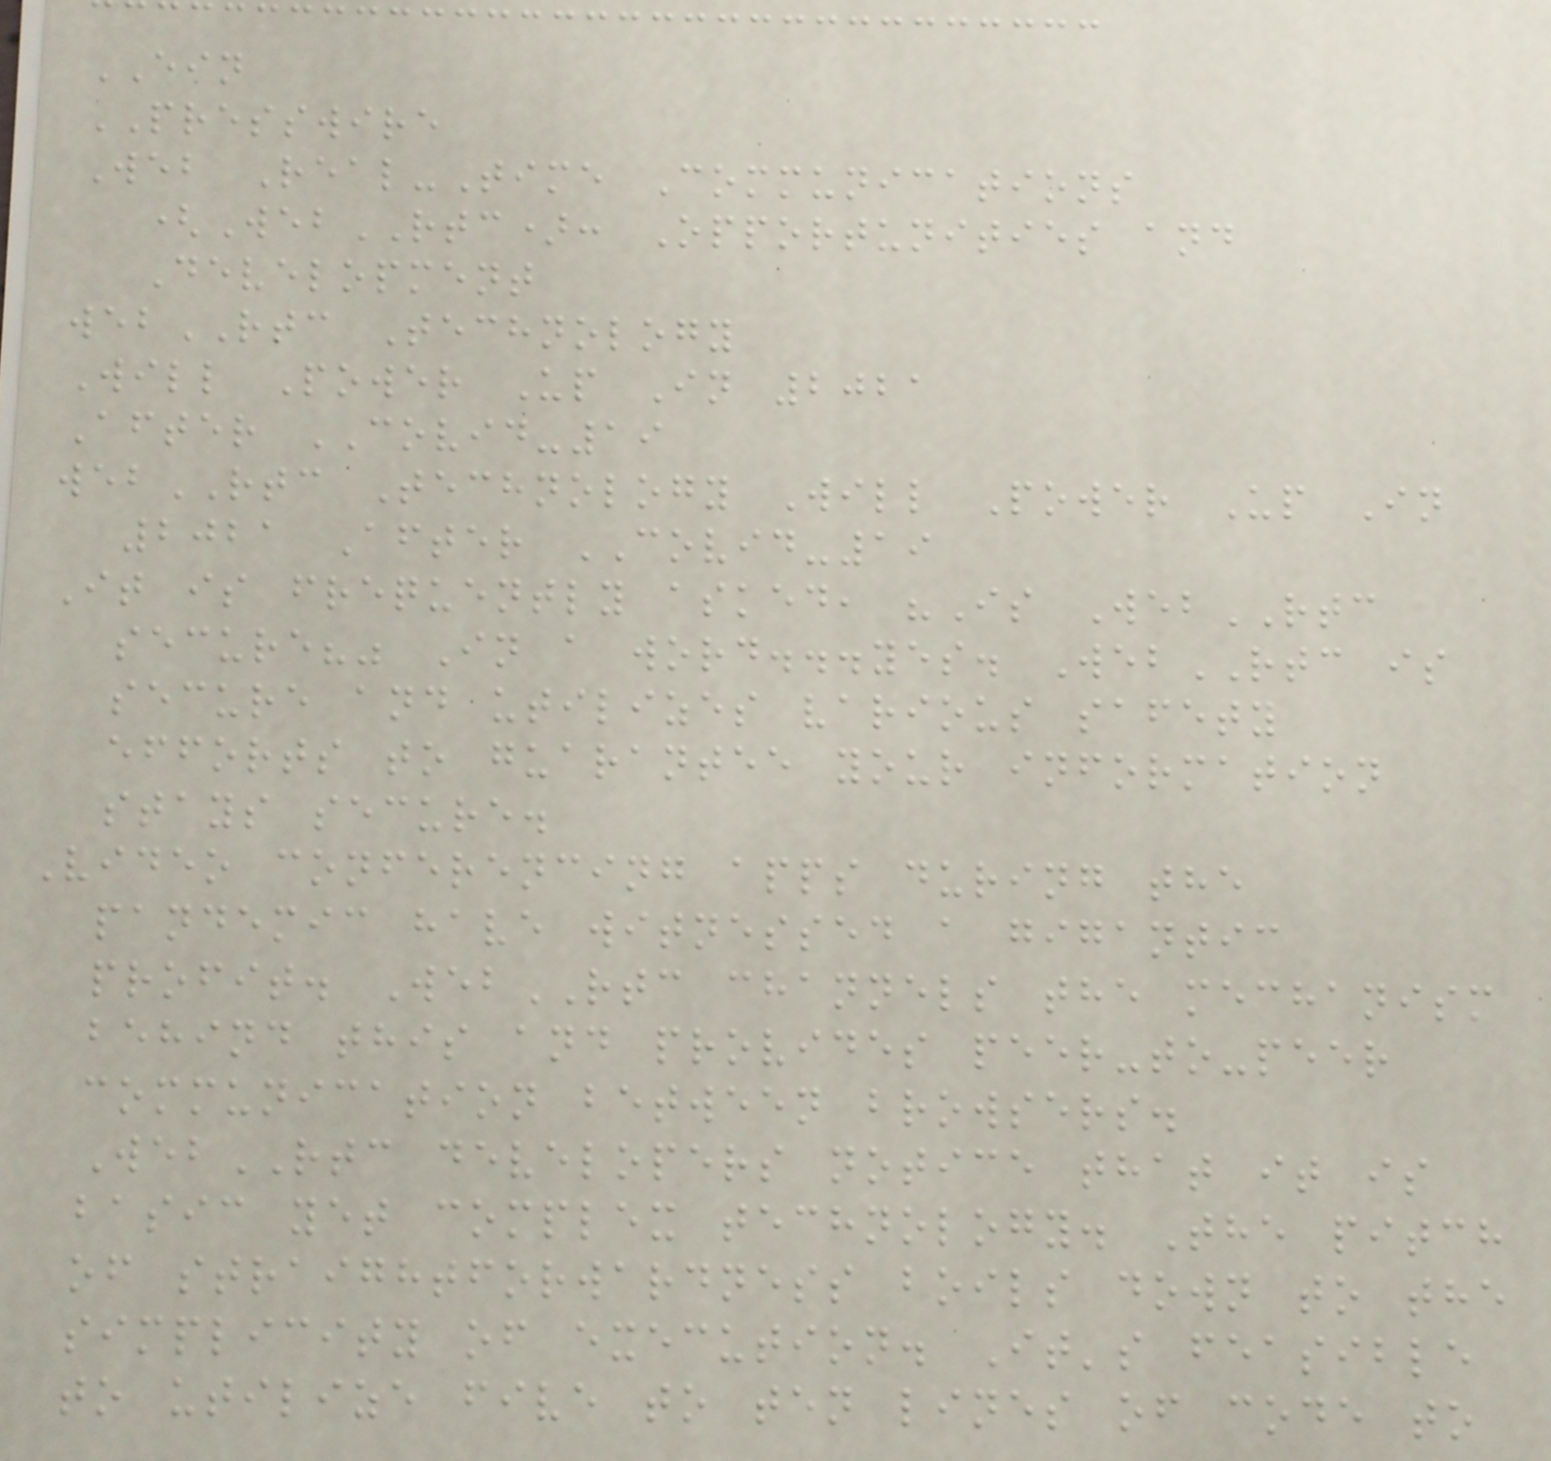EIN
PRESSWIRE
Web Real-Time Communications
(WebRTC): Opportunities and
Development
webRTC Technology
Will Power Up In 2021
After COVID-19
webRTC Technology Will Power Up In
2021 After COVID-19
It is frequently asked, "Is WebRTC
secure?" In a word...yes. WebRTC is
secure and utilizes various safety
efforts to guarantee your information
stays secure.
Video conferencing apps during the
pandemic have witnessed a gigantic
profit. WebRTC channels the mechanism
behind this and provides peer-to-peer
communication between browsers.
WebRTC developers notice that it is
basic yet complex technology. The pitch
of straightforwardness boils down to the
simplicity of execution. It's feasible
to utilize five to ten lines of code to
